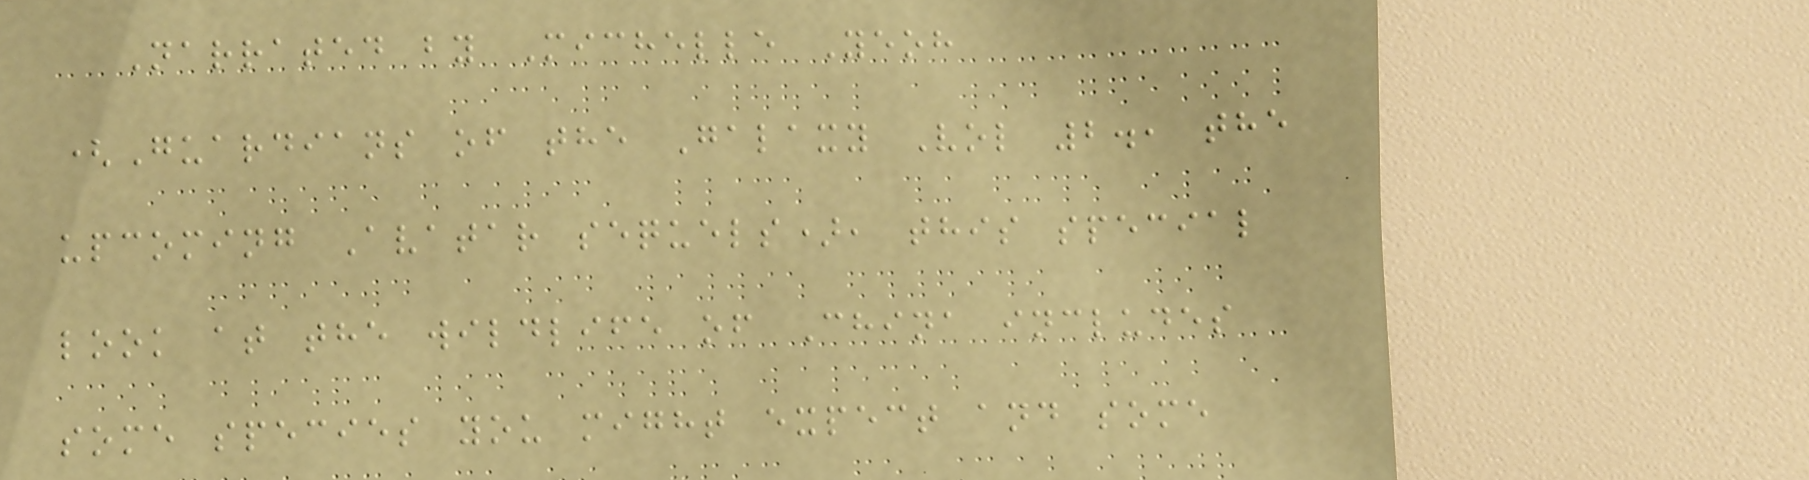Narrated by Michelle Yeoh
(Guardians of the Galaxy Vol 2., the
upcoming Avatar sequels), this special
look at the wildlife of China includes
some species you might expect and some
